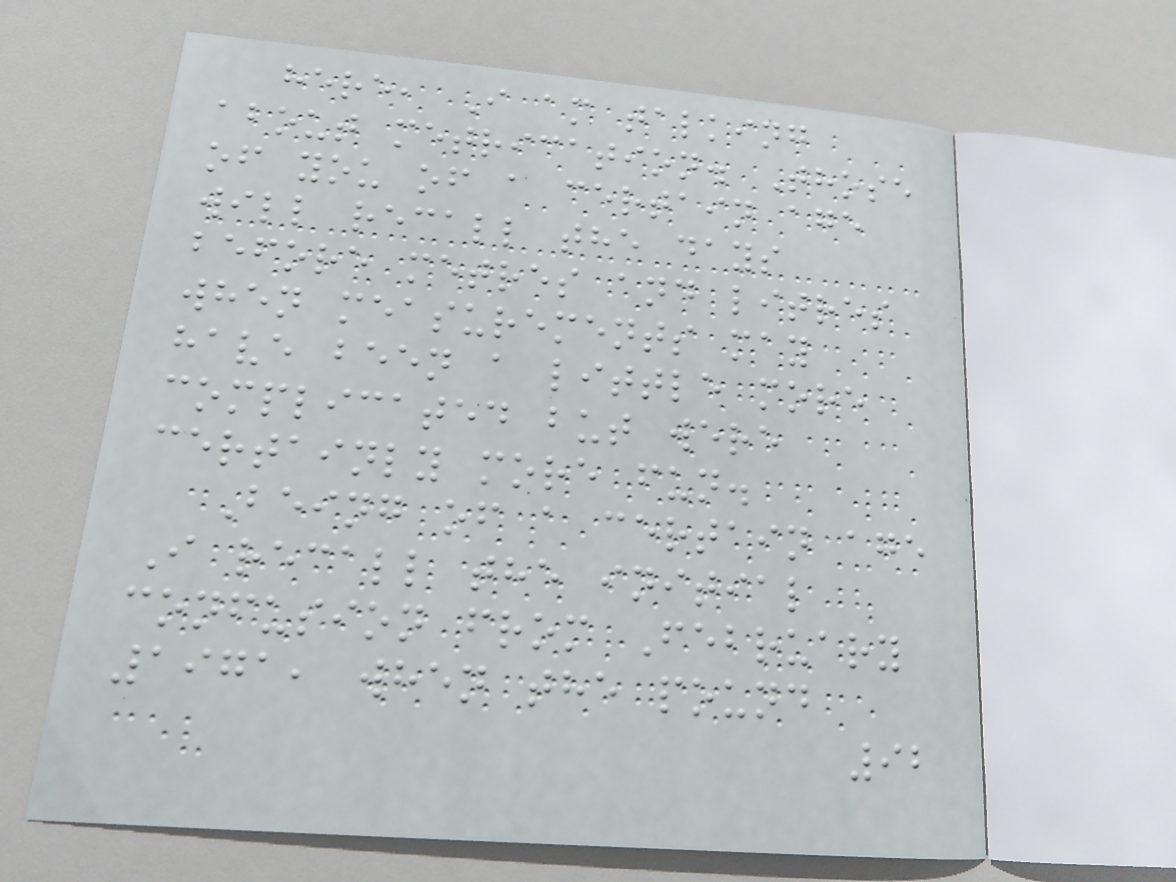here, I am talking
about metrication. Those
of you of a certain age
will recall the days
before metres and litres
when measurements may
have been a little more
complicated but were
certainly more fun.
Being of a certain age
I recall the initial
confusion from February
1971, when the pound
92
